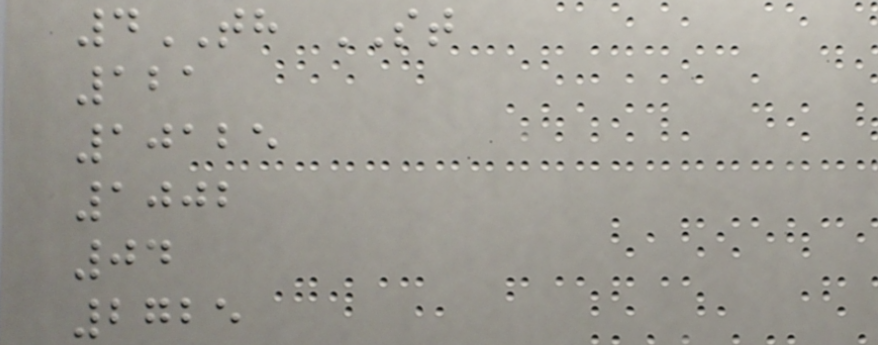4TH ST
121
10125
1002
04
2725
